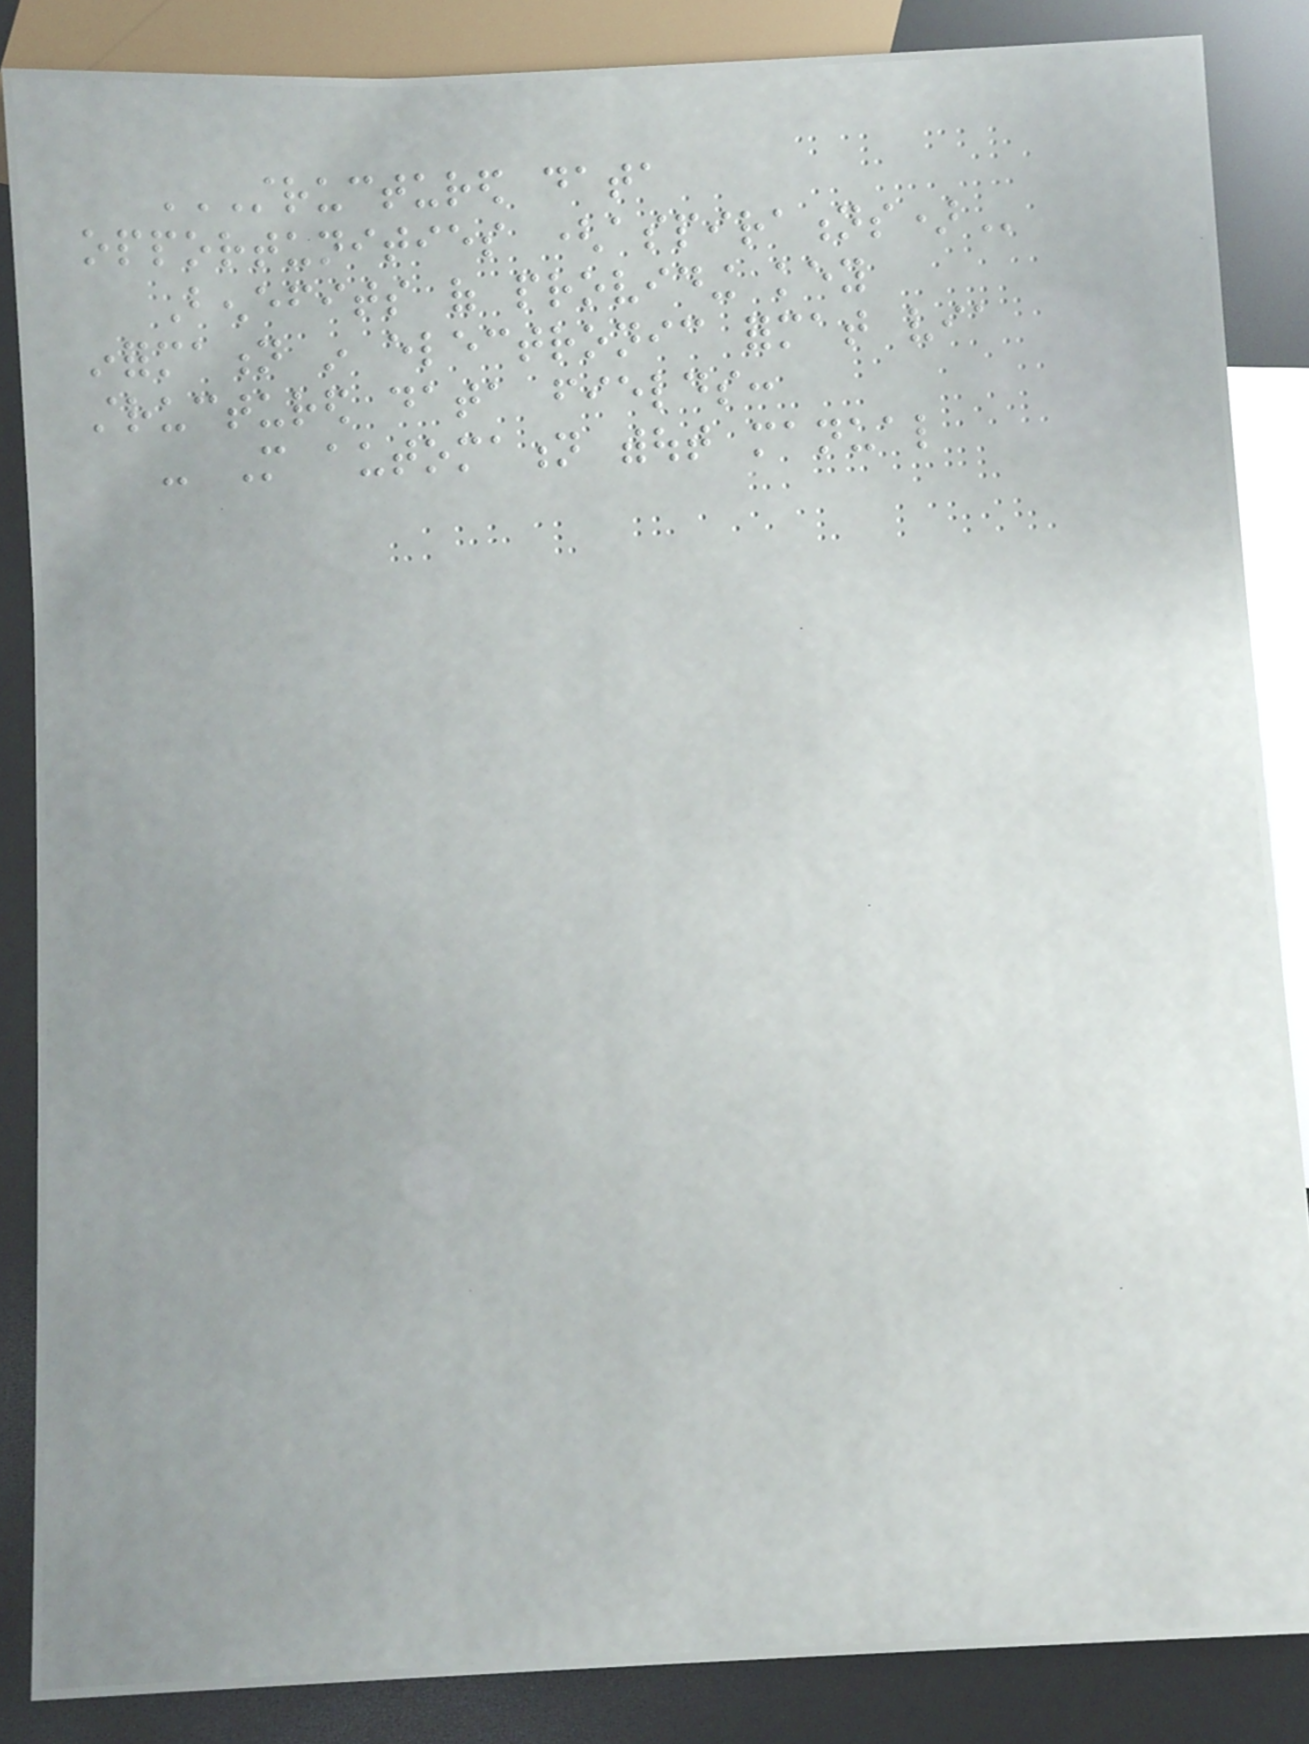STRUCTURED DATA
OPPORTUNITIES (ASPIRATIONS)
Benefits of providing key
information in electronic format via
structured data fields:
- More automation without manual
